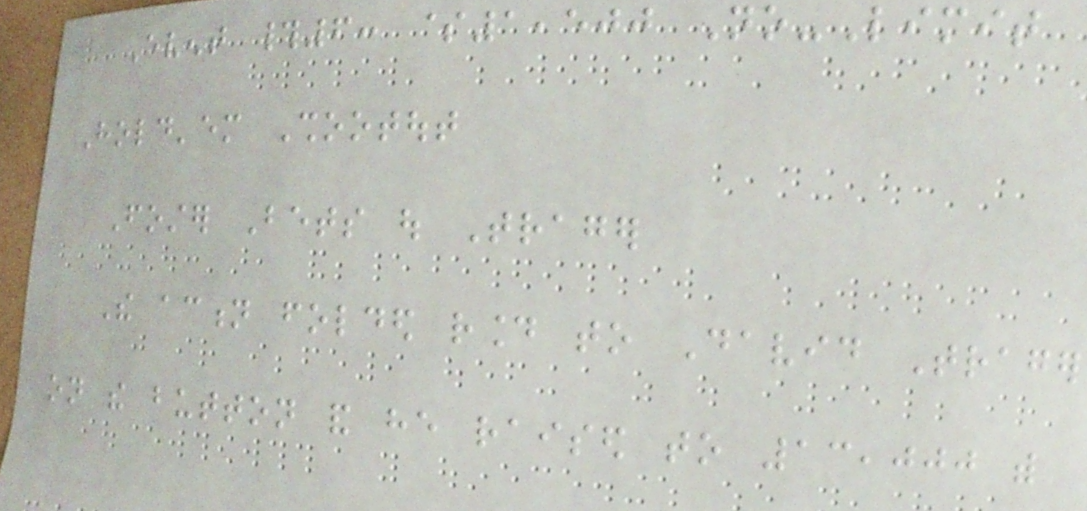Event #6: $1,500 No-Limit
Hold'em Shootout
Foster Bets out Trager
The action folded round to David Trager
on the button and he raised to 13,000 with
